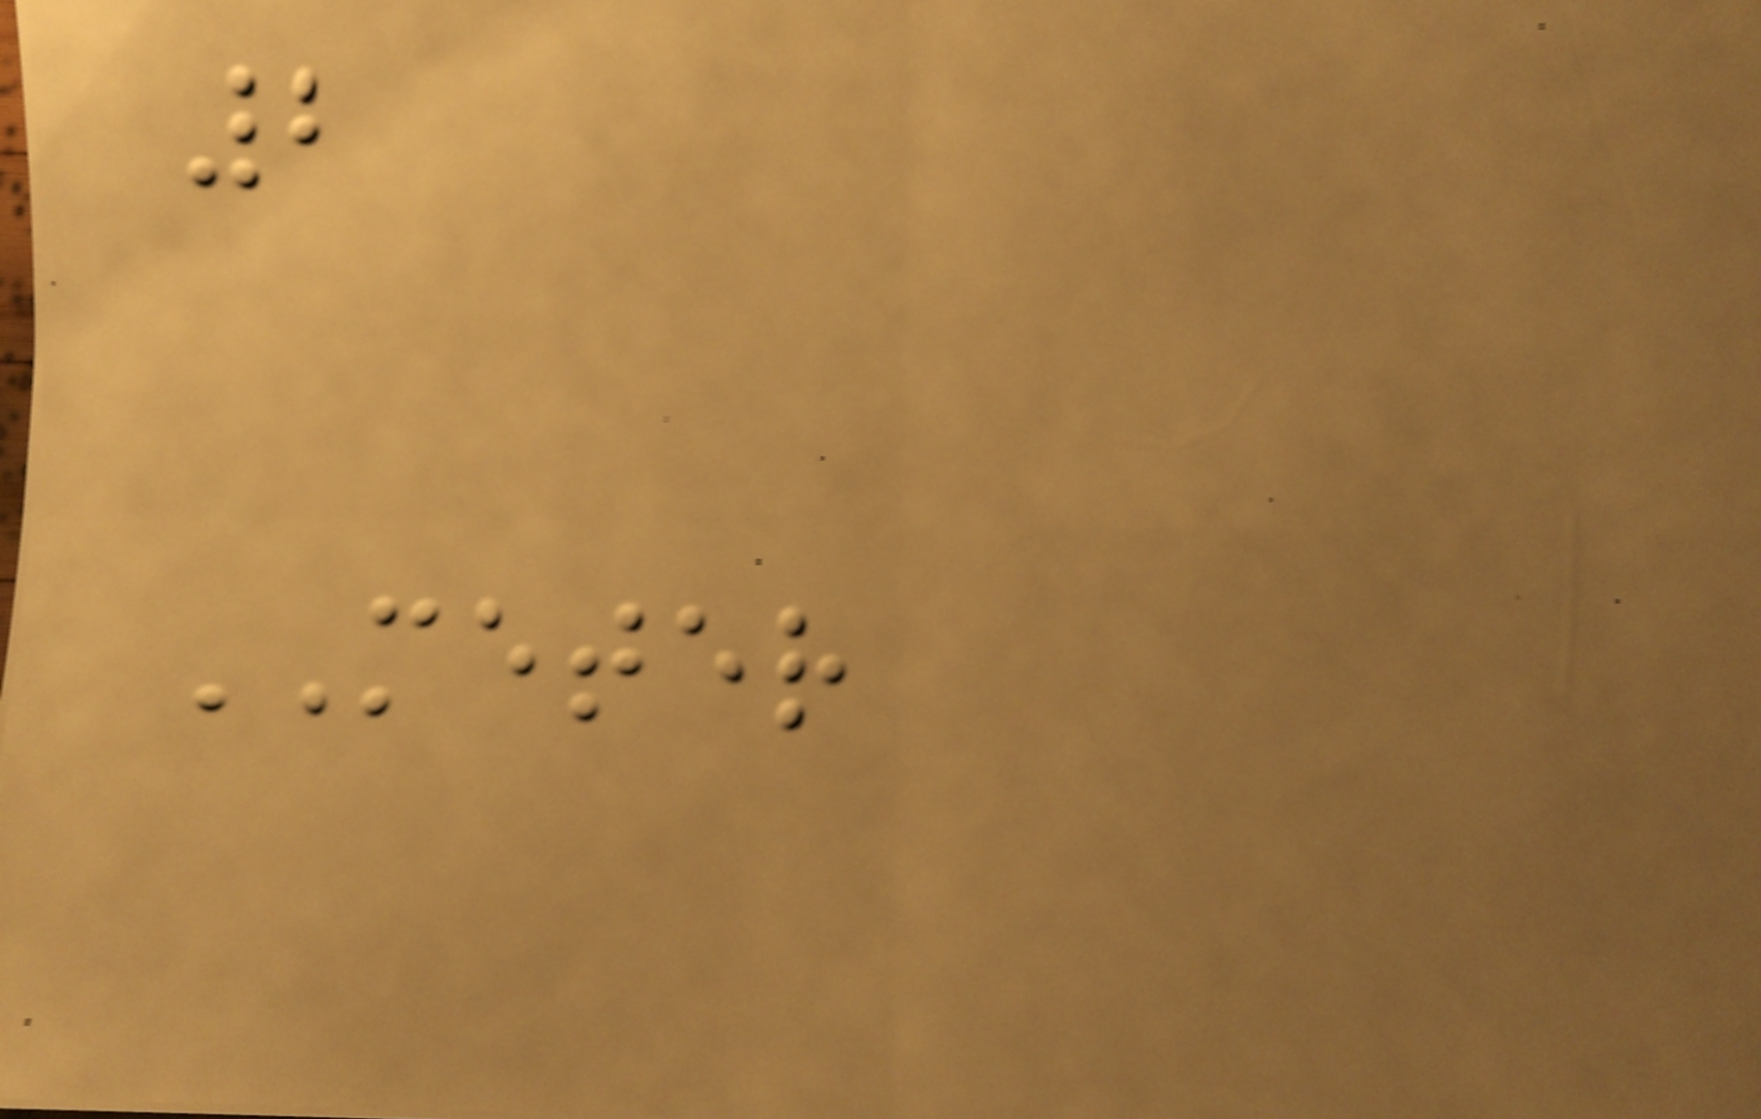2
METER
